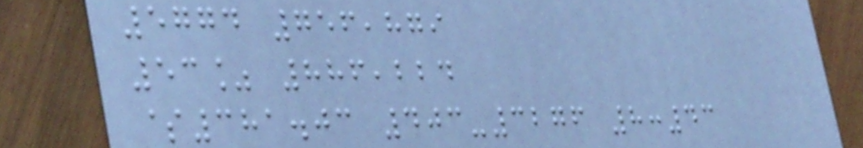5774 756,879
53% 886,224
$381.03 403-3276 8:43
